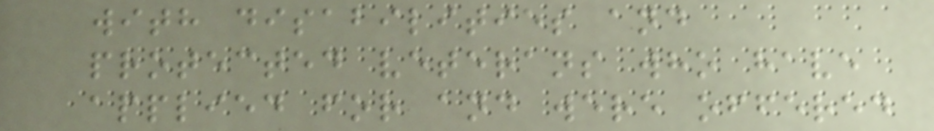with disabilities and
protected veterans who have
applied for and were offered
